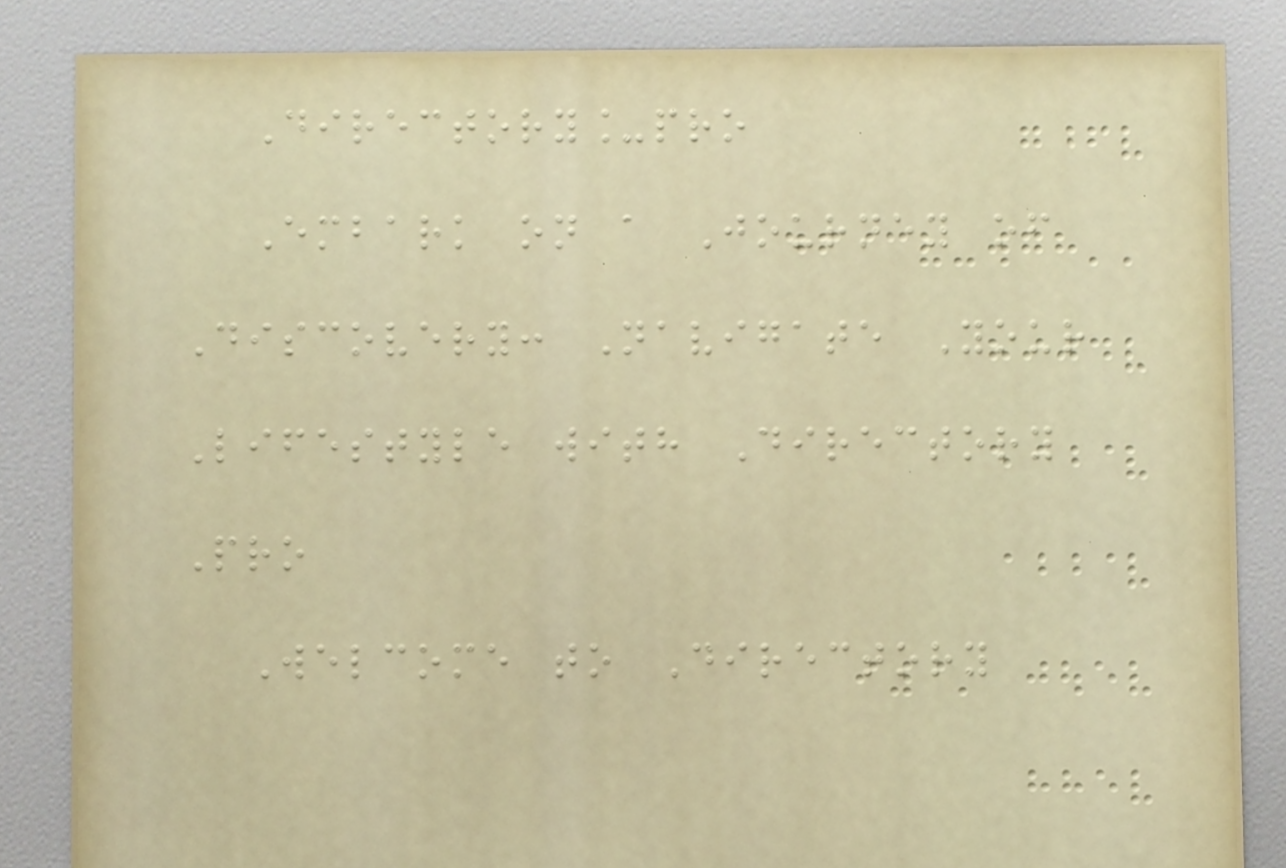Directory_pro
Embark on a Journey of
Discovery: Navigate Your
Lifestyle with Directory
Pro
Welcome to Directory
